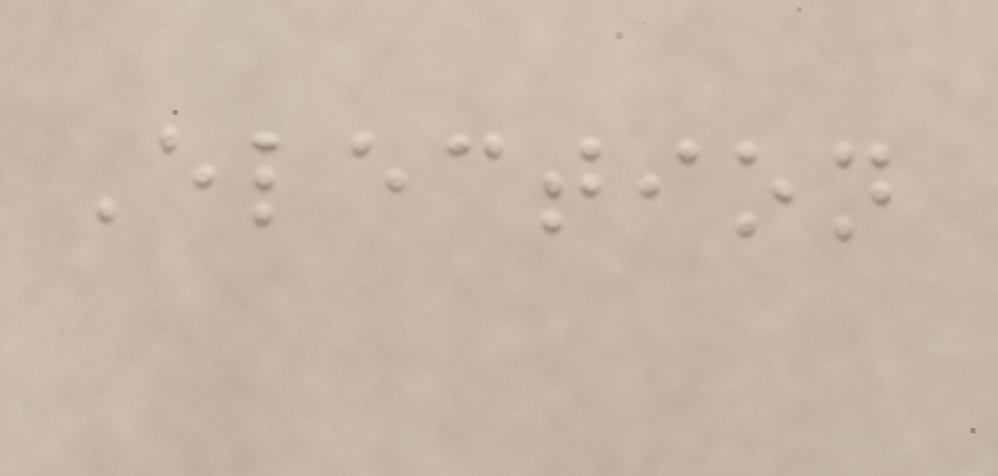Election
